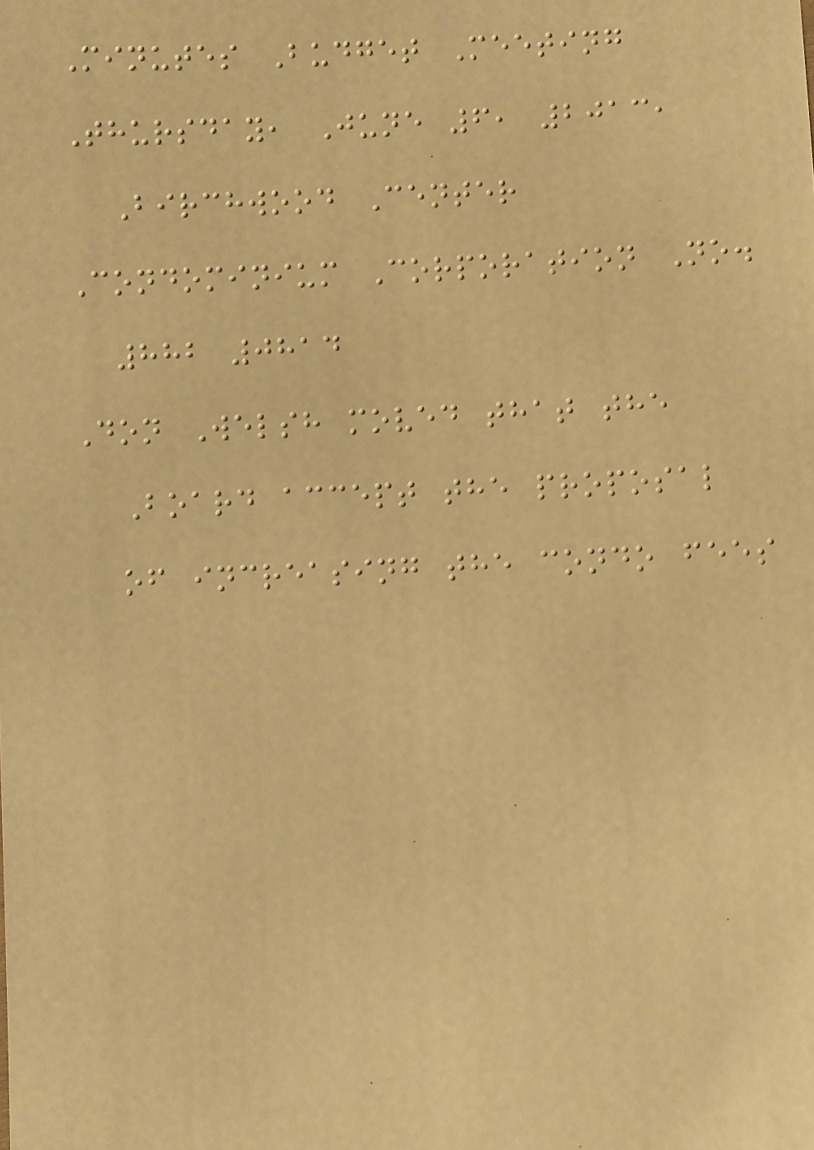Minutes Budget Meeting
Thursday, June 6, 2013,
Birchwood Center
Condominium Corporation No.
882 0814
Don Welsh moved that the
Board accept the proposal
of increasing the condo fees
